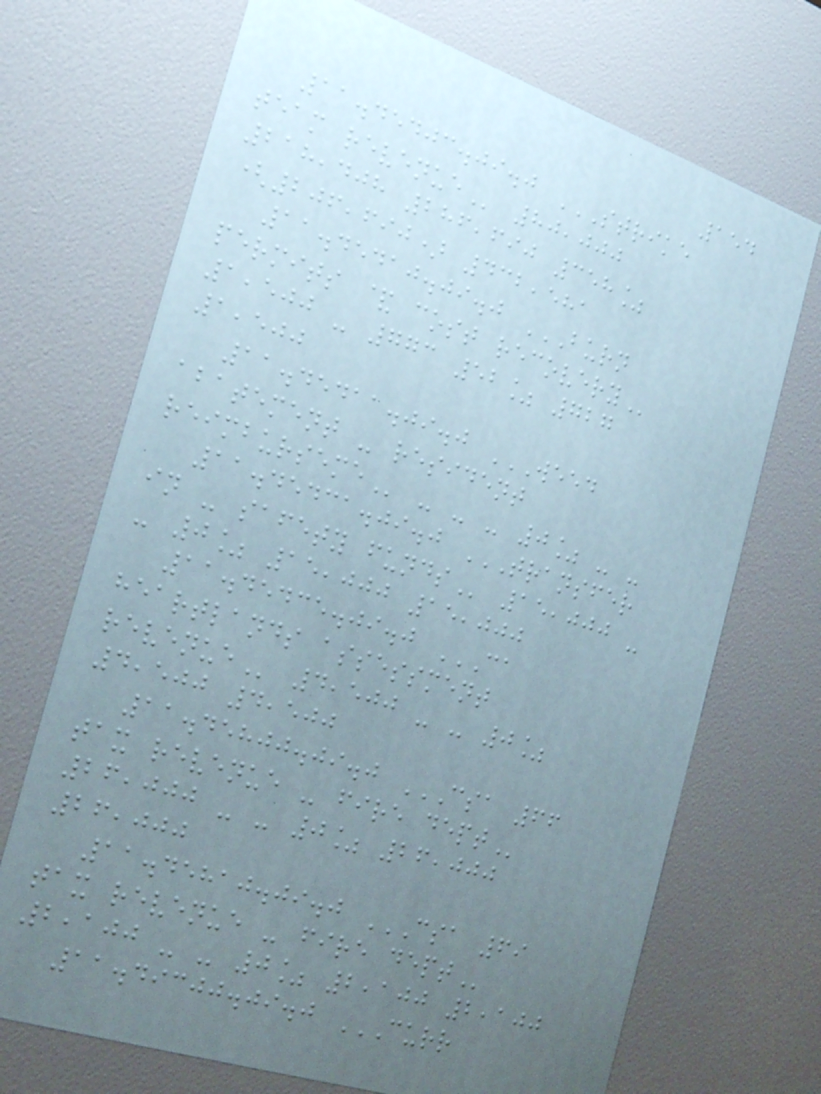154
11.45403.09.0 STRIKE
TEAM REVENUE 80,000
218,408 286,690 358%
(206,690) 432,581
11.45410.09.0 BURN
PERMITS & COST RECOVERY
1,500 - 773 52% 727
1,500
11.45411.09.0 WEED
ABATEMENT - RESIDENT
REIMBURSEME - - - 0% - -
11.45431.09.0 TRANSFER
IN - SAFETY FUNDS 15,000 -
- 0% 15,000 15,000
11.45435.09.0 CA
HEARTLANDS ASSESSMENT
REVENUE 4,500 - - 0%
4,500 4,500
11.45800.09.0 CSA 66
TAX REVENUE - FIRE DEPT
26,000 - - 0% 26,000
26,000
11.45810.09.0 CSA 69
TAX REVENUE - FIRE DEPT
2,100 - - 0% 2,100 2,100
11.49300.09.0 CURR
